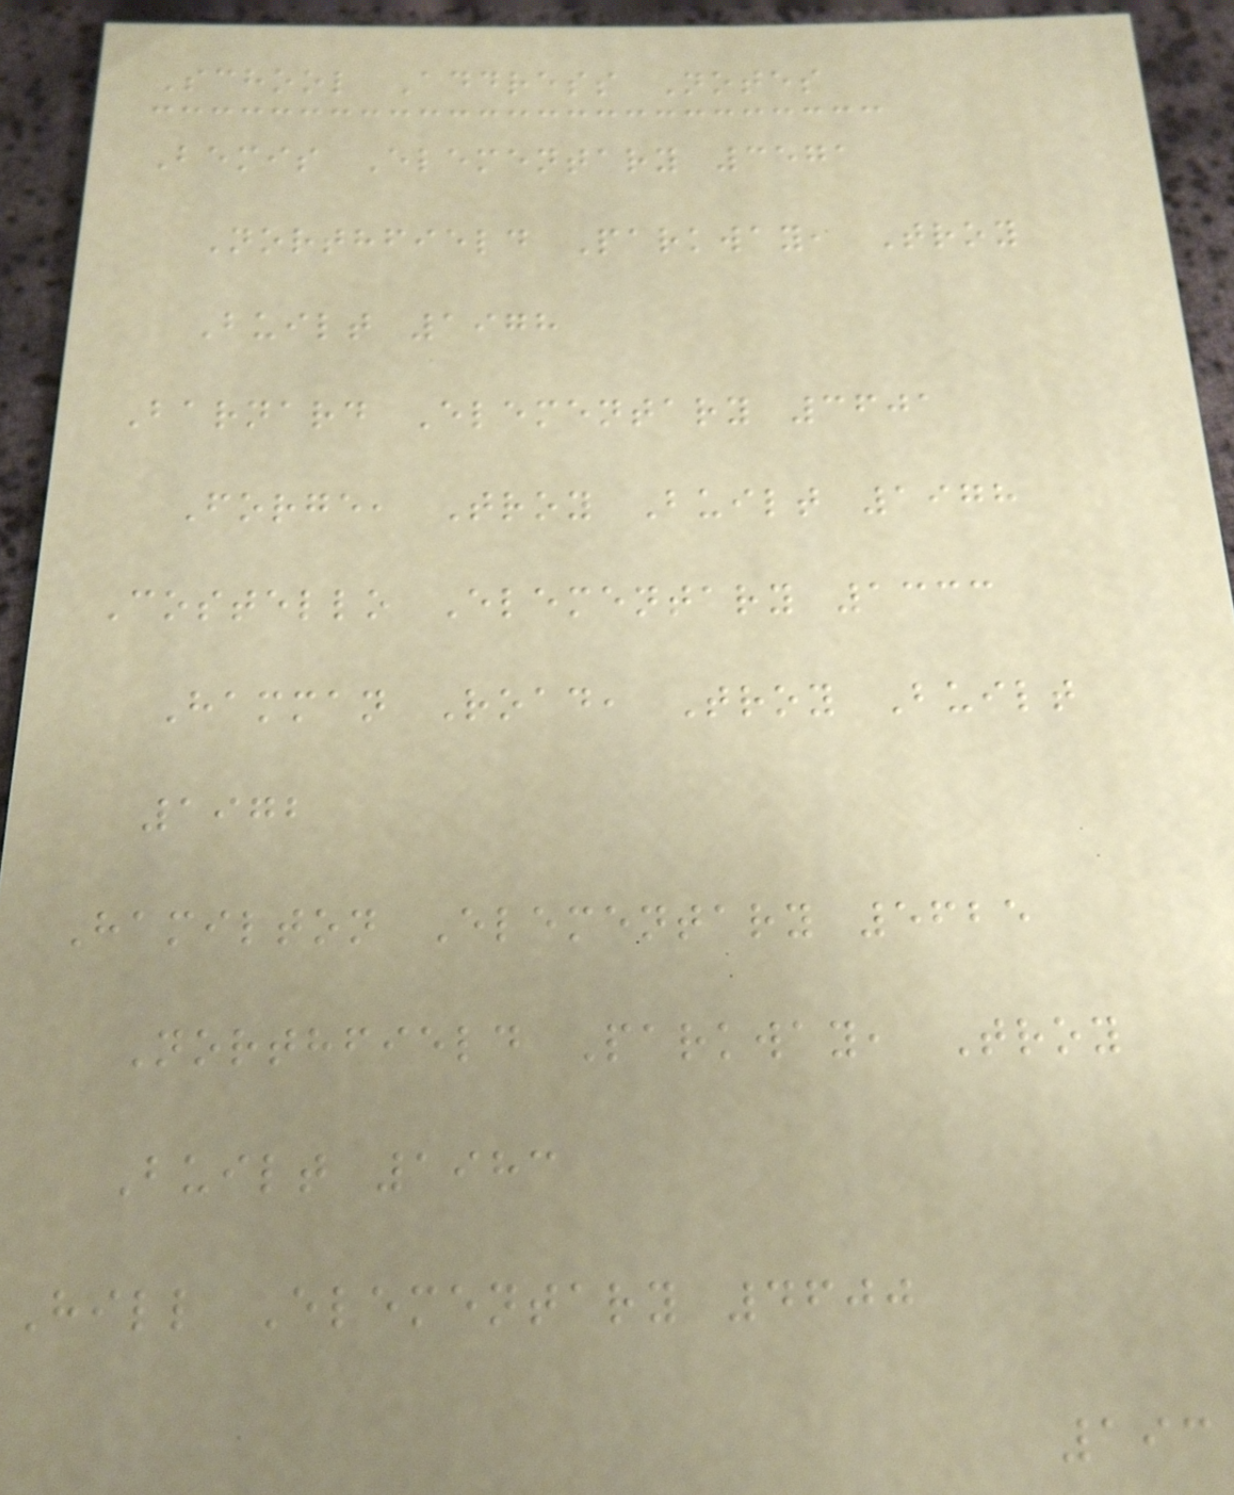School Address Notes
Bemis Elementary 3571
Northfield Parkway, Troy
Built 1978
Barnard Elementary 3601
Forge, Troy Built 1978
Costello Elementary 1333
Hamman Road, Troy Built
1972
Hamilton Elementary 5625
Northfield Parkway, Troy
Built 1983
Hill Elementary 4600
193
